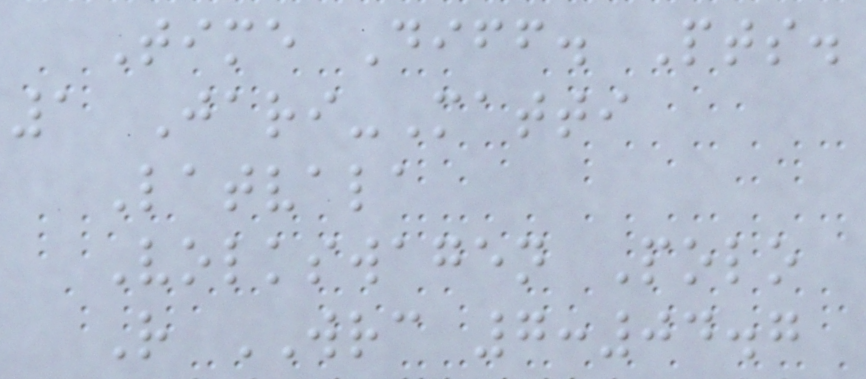Time Diff. Pts.
1 Jari-Matti
Latvala
Volkswagen Polo
R WRC 7:04.7
